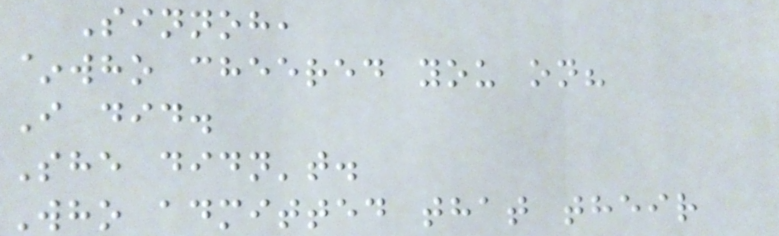Sinnoh,
~who cheered you on?
I did.
She didn't.
Who admitted that their
